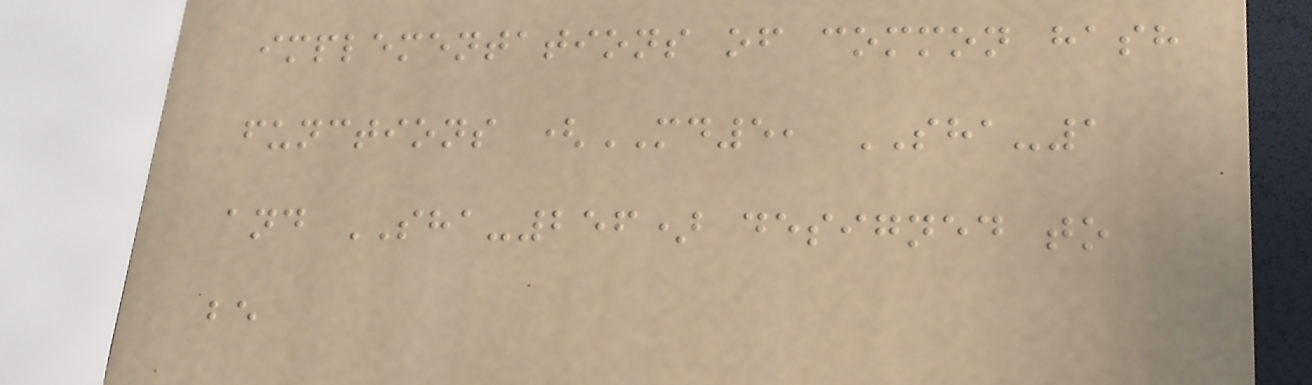implementations of common hash
functions (MD5, SHA-1
and SHA-256) designed to
be
